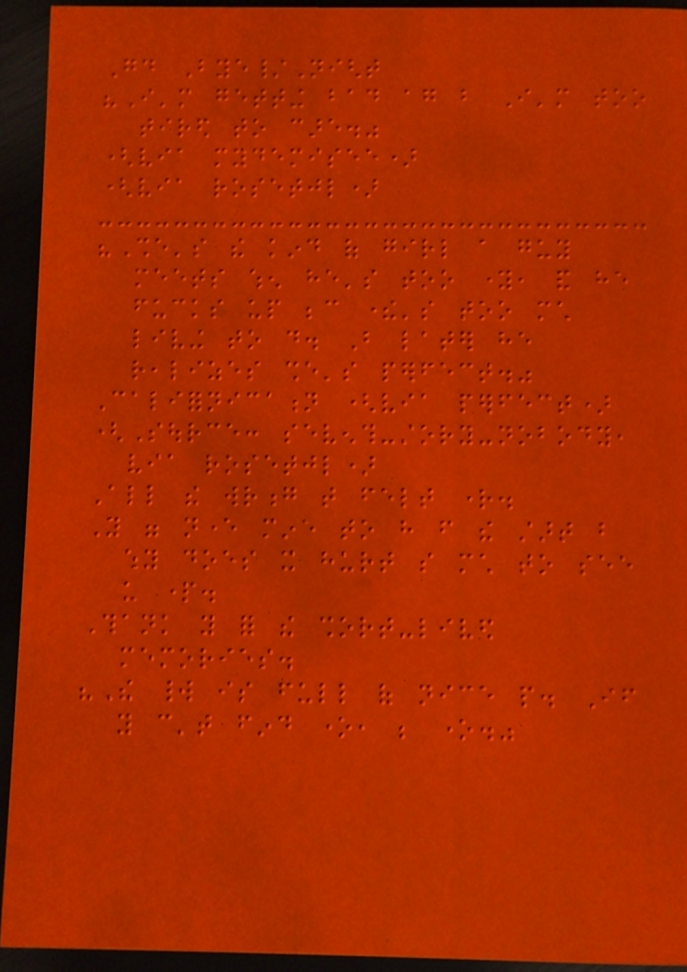Good Bye/Night
"I'm getting bad again but I'm too
tired to care."
(via mydemisee)
(via rosetjl)
"She's the kind of girl a guy
meets when he's too young, and he
fucks up because there's too much
living to do. But later he
realizes she's perfect."
Californication (via perfect)
(Source: seventh-story-nobody,
via rosetjl)
All the wrong that felt right.
You were never mine to have from the start but
why does it hurt so much to see
us part.
Thank you for the short-lived
memories.
"The world is full of nice people. If
you can't find one, be one."
